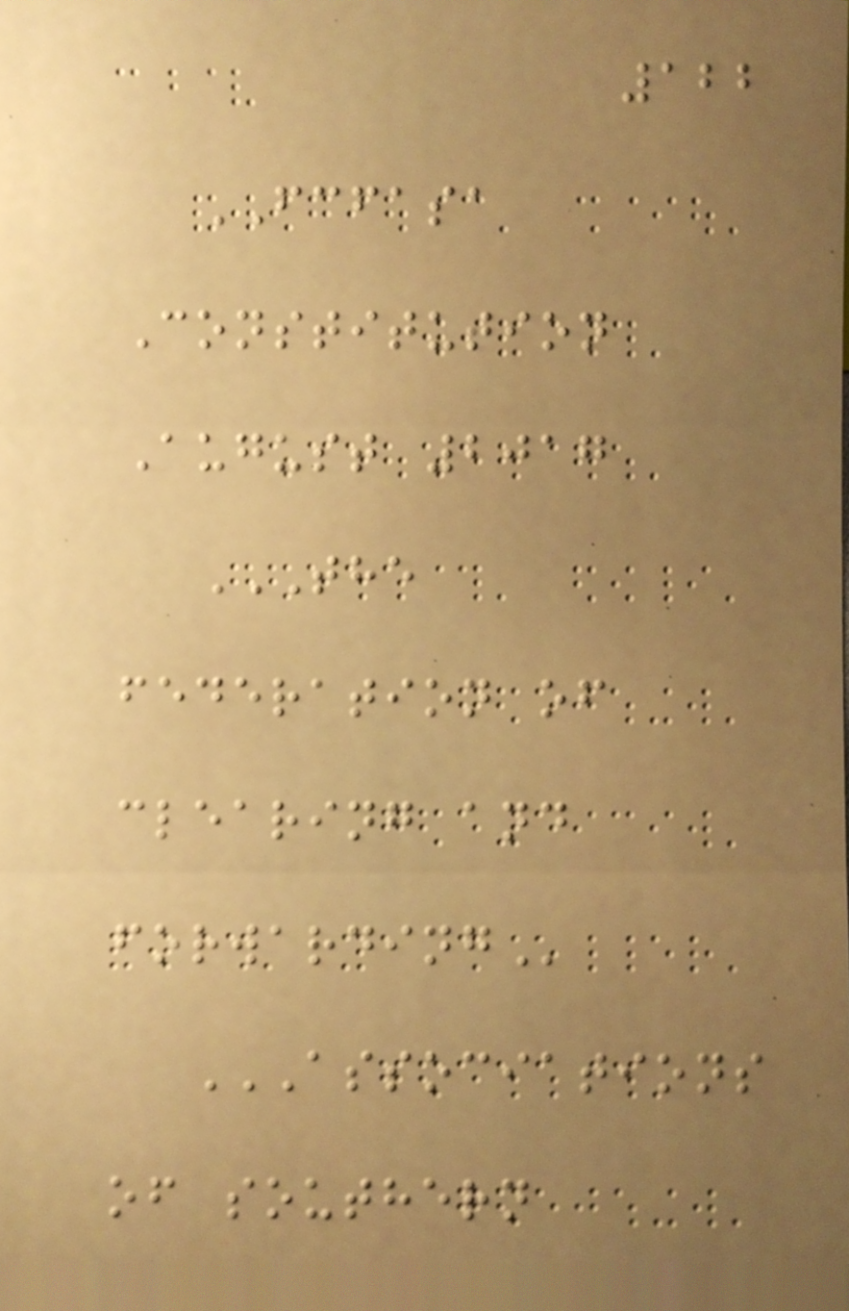122
FCFASA
Constitution
August 2017
THE
FEDERATION OF
CLEARING AND
FORWARDING
ASSOCIATIONS
OF SOUTHERN
